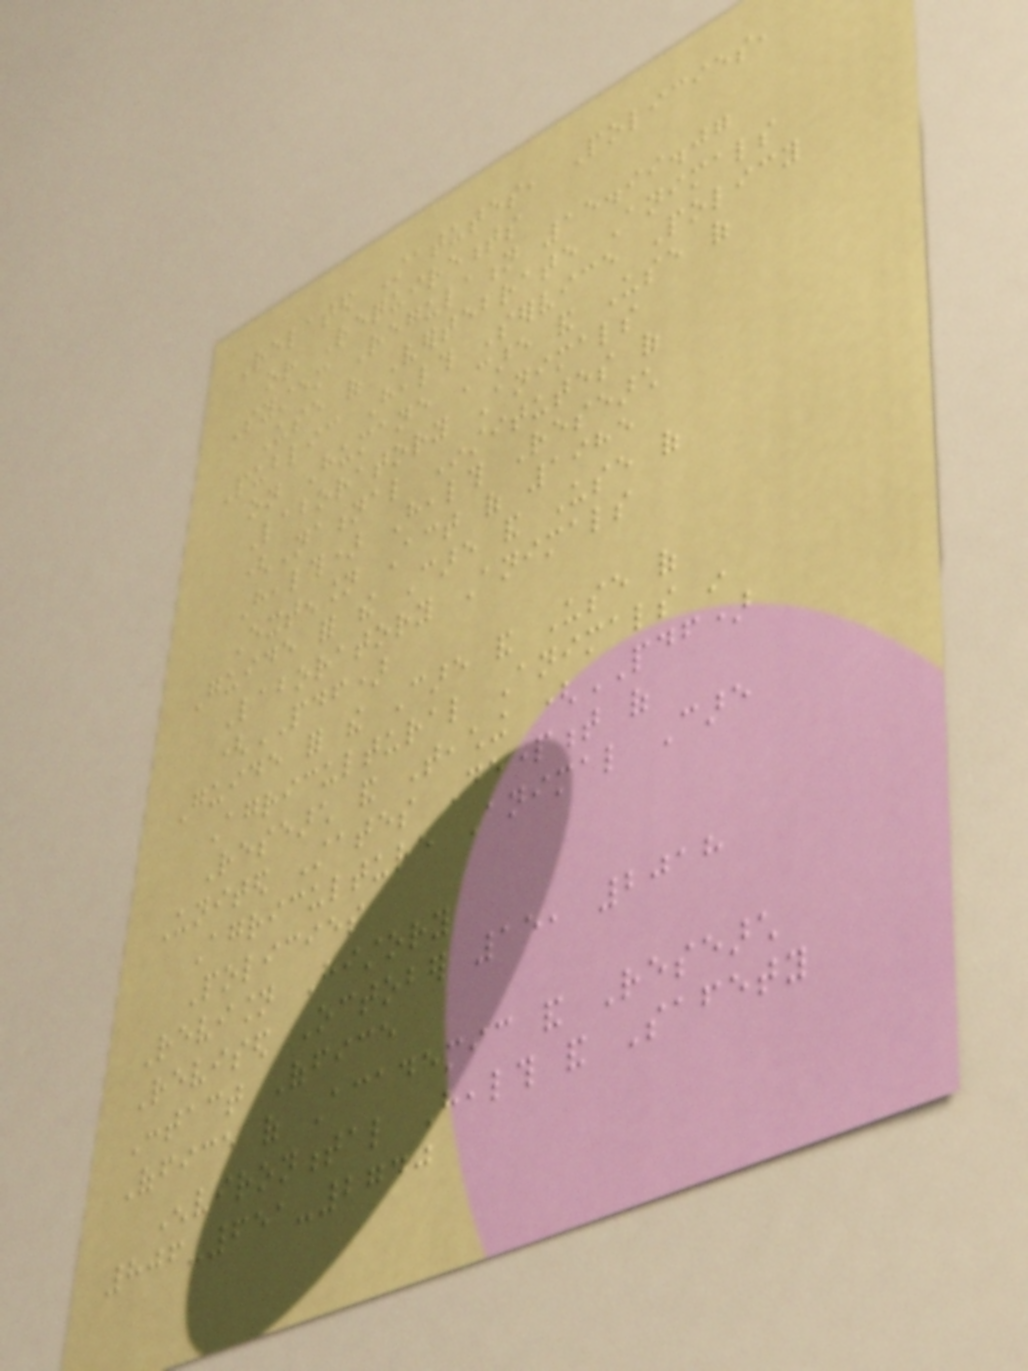Related Statutes, Policies,
or Requirements
System Regulation 15.99.07
Use of Vertebrate Animals
Public Health Service Policy
on Humane Care and Use of
Laboratory Animals
(National Institutes of
Health) Health Research
Extension Act of 1985
Guide for the Care and Use of
Laboratory Animals
(PDF)
Guide for the Care and Use of
Agricultural Animals in
Research and Teaching (PDF)
United States Department of
Agriculture Animal Care
Policies
Revision History
Revised October 15, 2018
Contact Office
Office of Academic and Research
Environmental Health and Safety
806-651-2740
